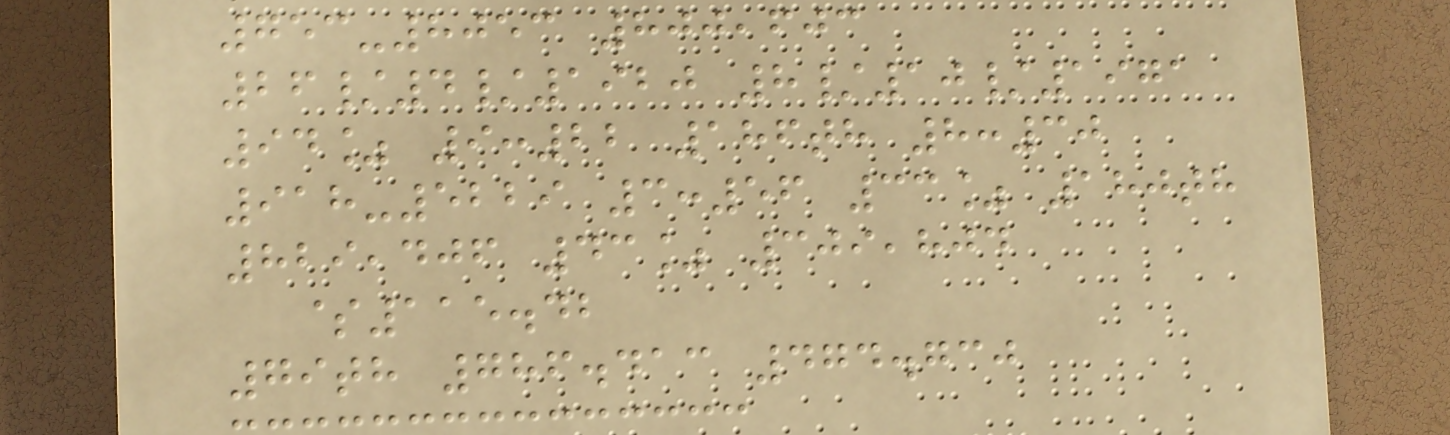753-8053 800,603
26/4/1920 8/10/1971
94% 9:22 186th 8:30
918-5229 3:56 33% 180th
829,406 43% 309,804
$115.42
79th 786.413 474.730
